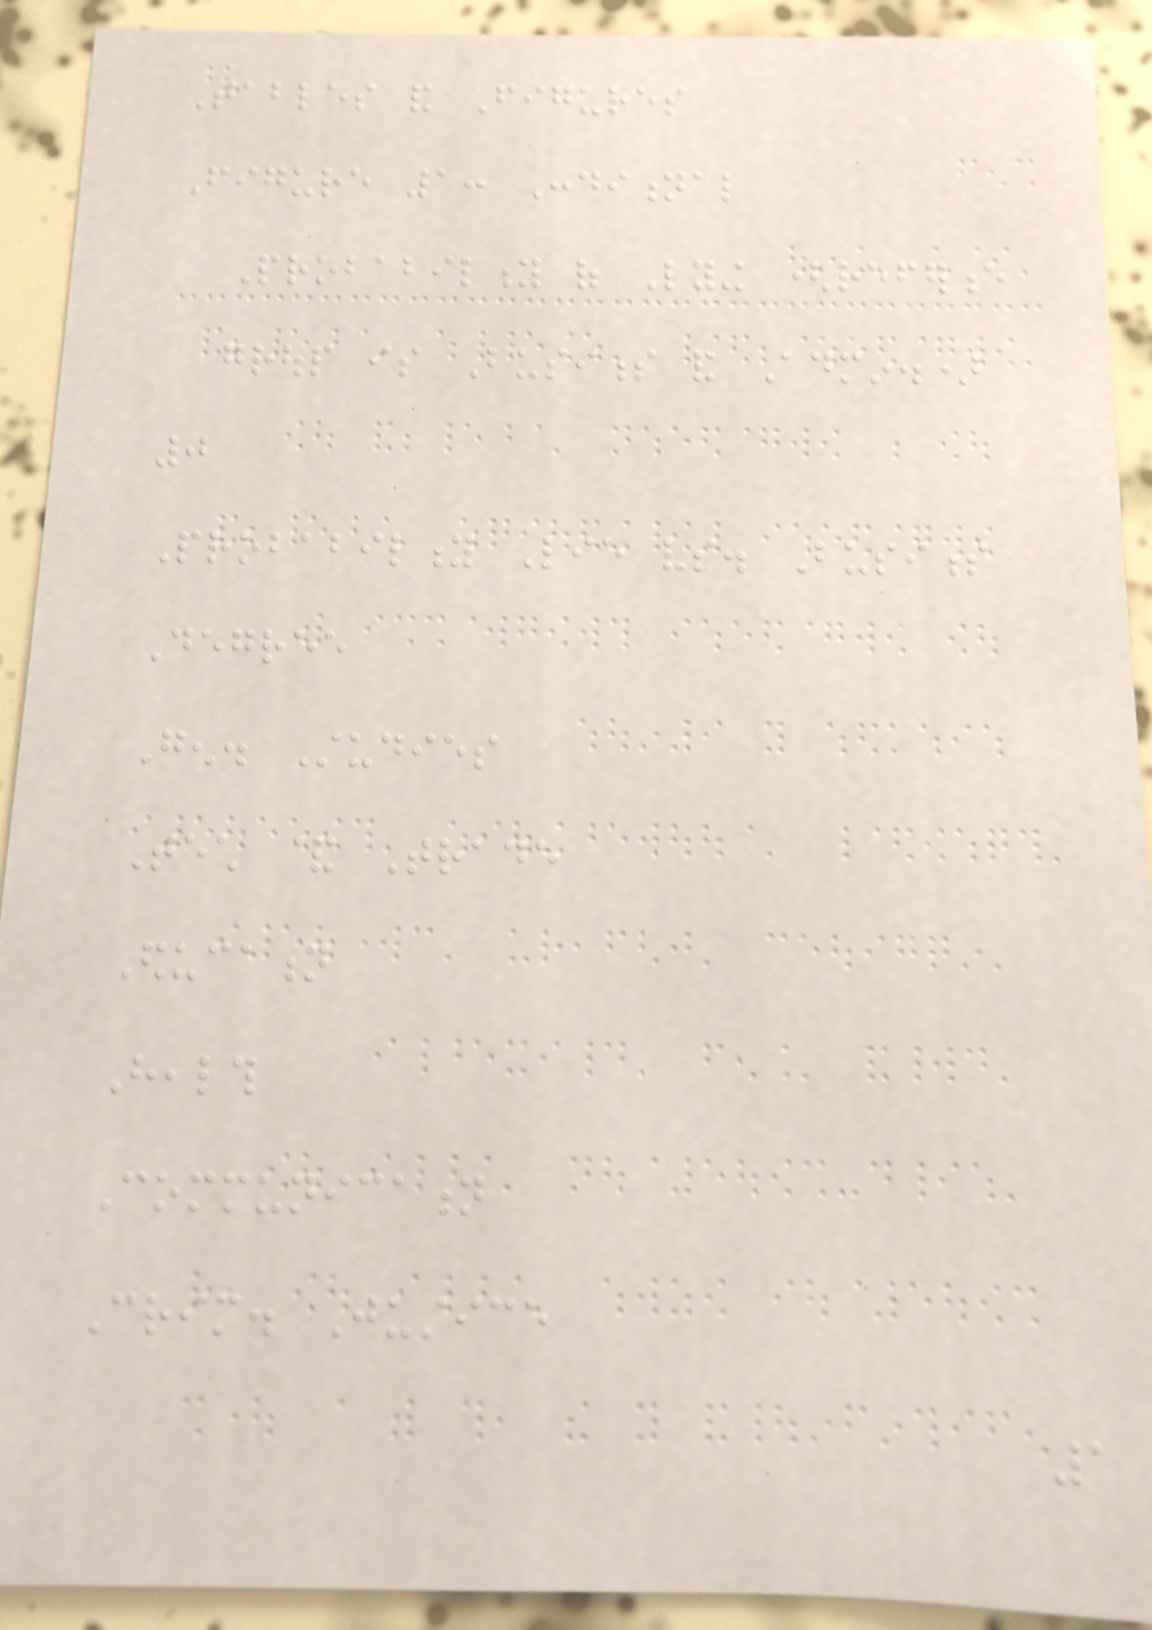Tables and Figures
Figure 1: Conditional
Probability of Lying (reference
group is Business and Admin.)
0
Probability Lie vs. Business
Degree
Gen. Studies
Tech & Trade
Education
Health
Communication
Crim. Justice
1
